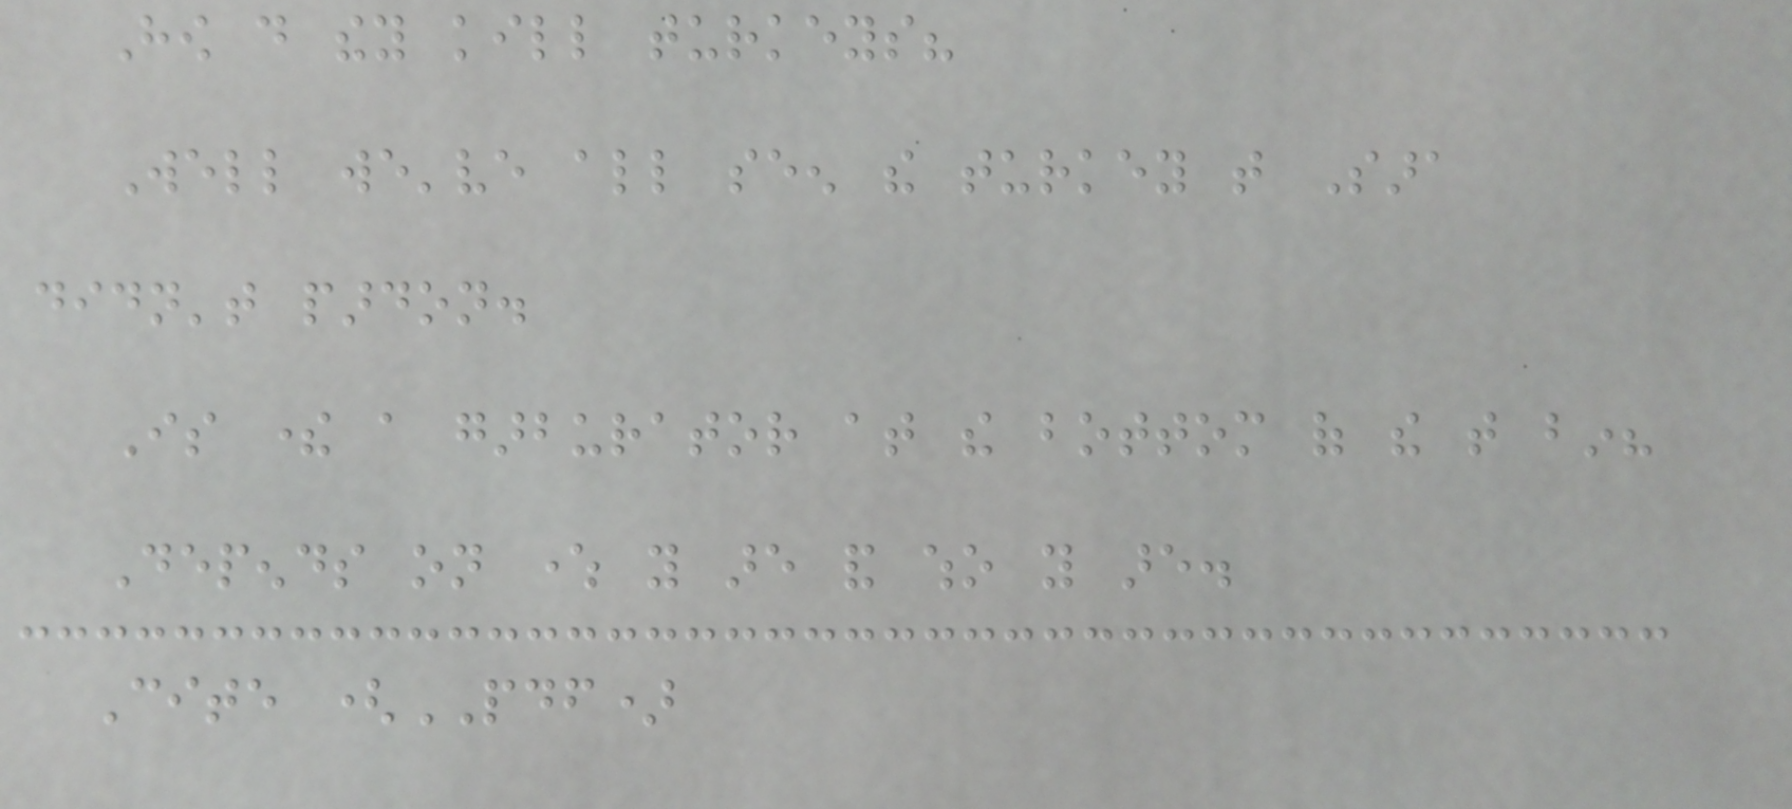How do they kill turkeys?
Well we've all seen the turkey that Sara
didn't pardon.
Is there a garburator at the bottom of the that bin?
Depends on where you are and who you are.
Cite (PDF)
